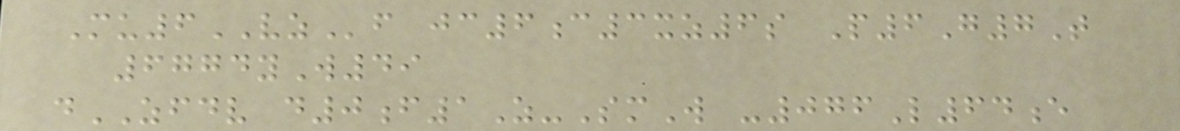Mu6VZf jc6c3xz6s P6G7T
6774yW49
dZFDV d0f1Z-SmW -076L64e
